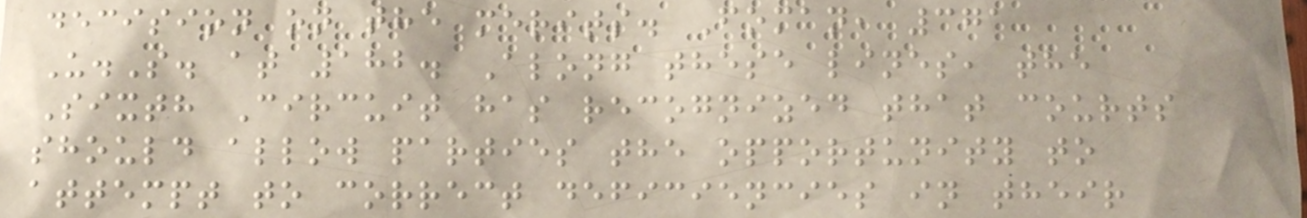decision on the merits. Foman, 371
U.S. at 182. Along these lines, the
Sixth Circuit has recognized that courts
should allow parties the opportunity to
attempt to correct deficiencies in their
